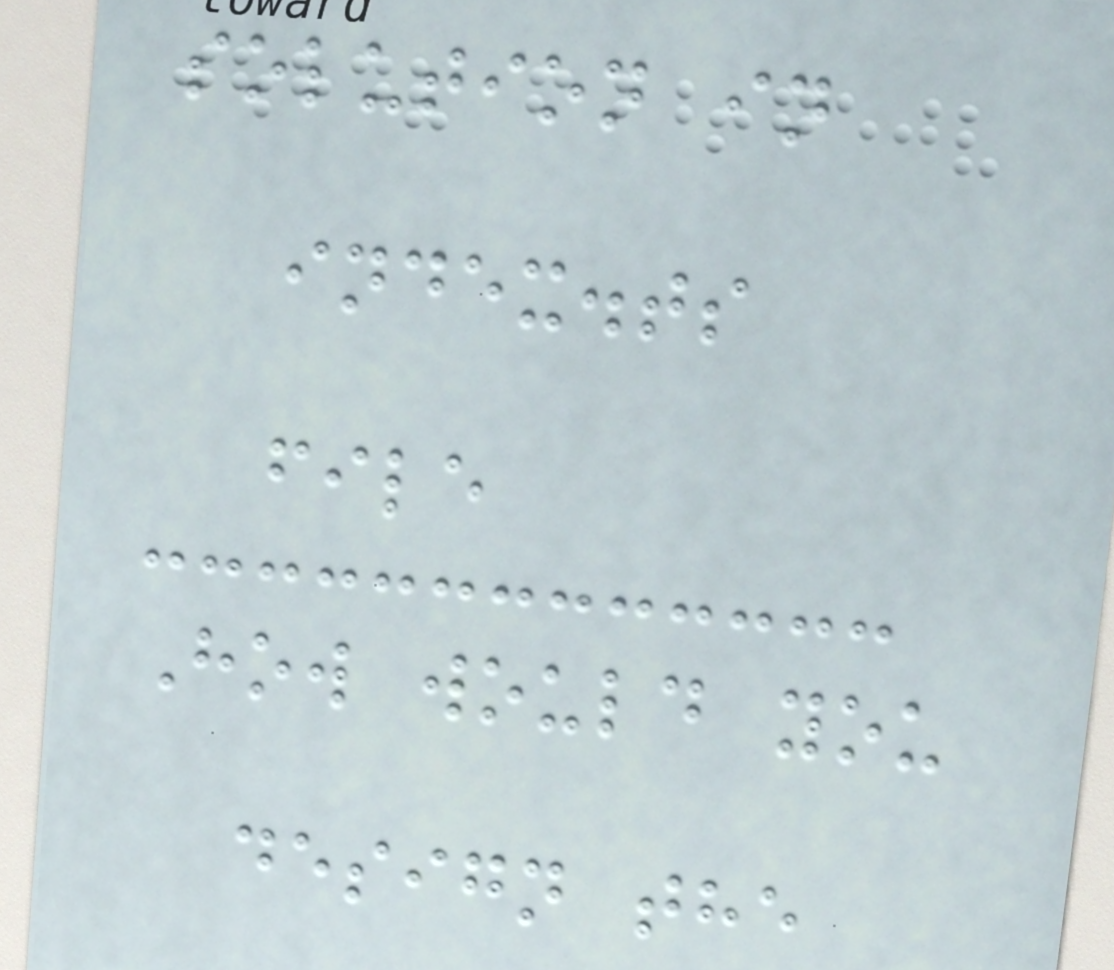solution in
index.ts
file
How would you
design the
